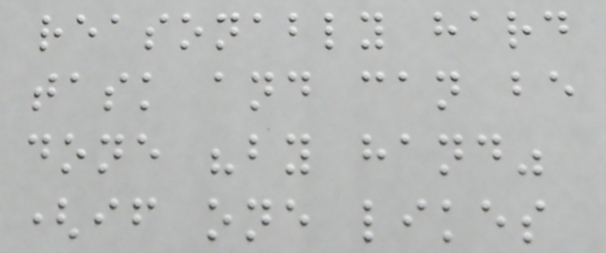reasonably hard
task and can be
done "by hand"
(if one likes
